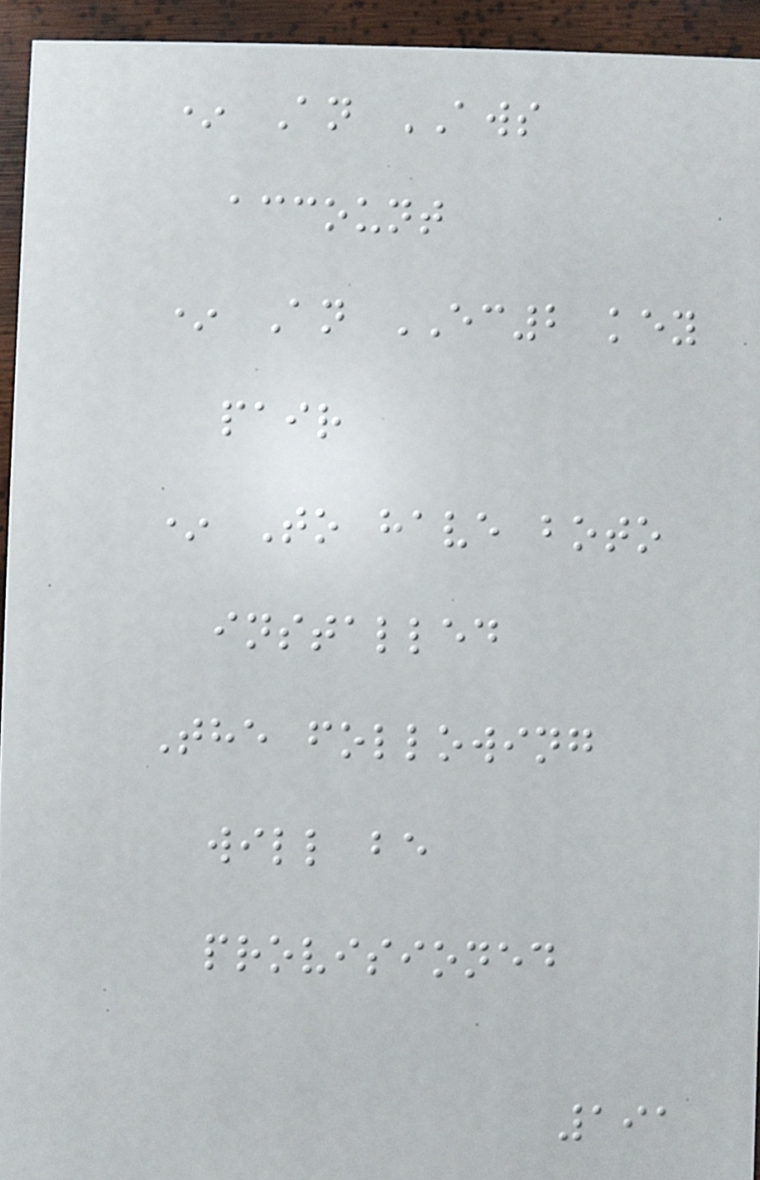* An AWS
account
* An EC2 key
pair
* To have boto
installed
The following
will be
provisioned
191
